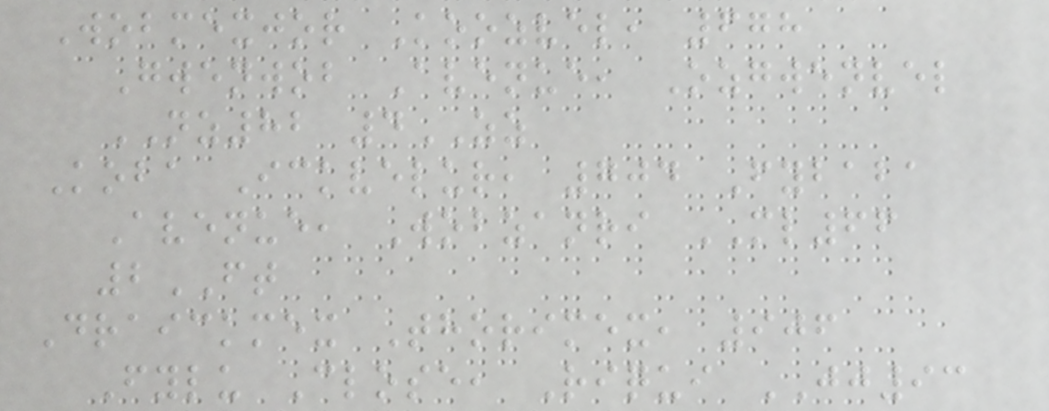Wobmexjor Koozvel, 678
Gwenwob Avenue, Ozgwenvel
NZ82 4ZZ
Koba Ickvelur, 704 Fybaba
Avenue, Wobzanri ML66
2FT
Draickmex Thorimex, 906
Fylu Close, Riqui JJ93
